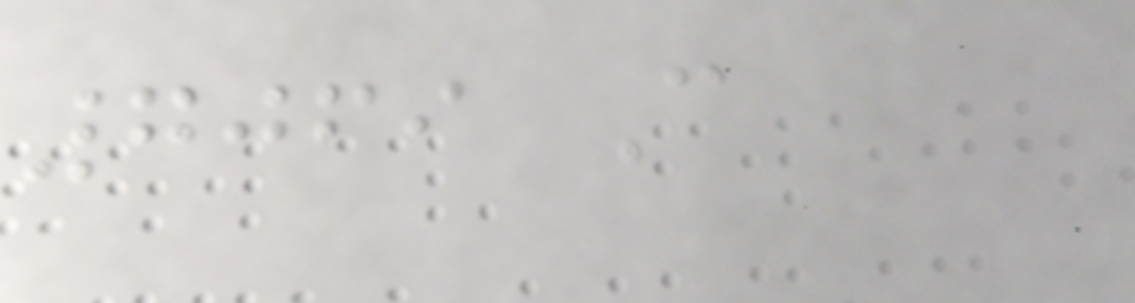7069 C
